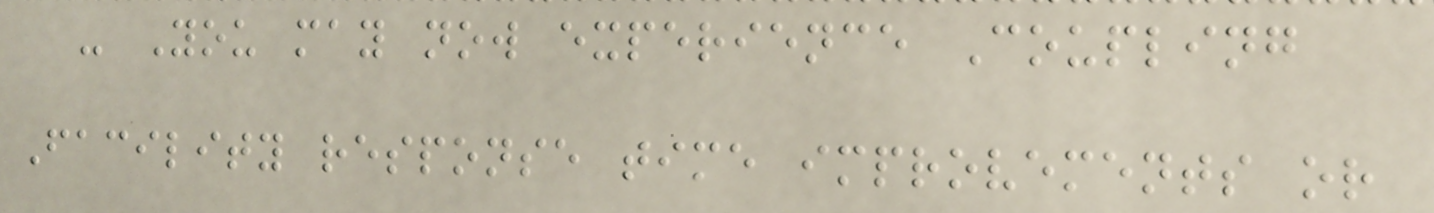- You may now experience Coupling
Facility response time improvements or
